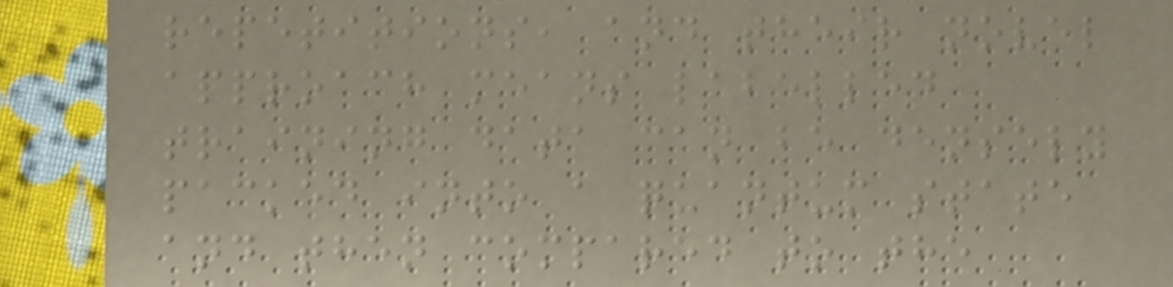repetitions, and their novel
approach means labelled
training data can be densely
packed into a quantum state
and then compared to the
